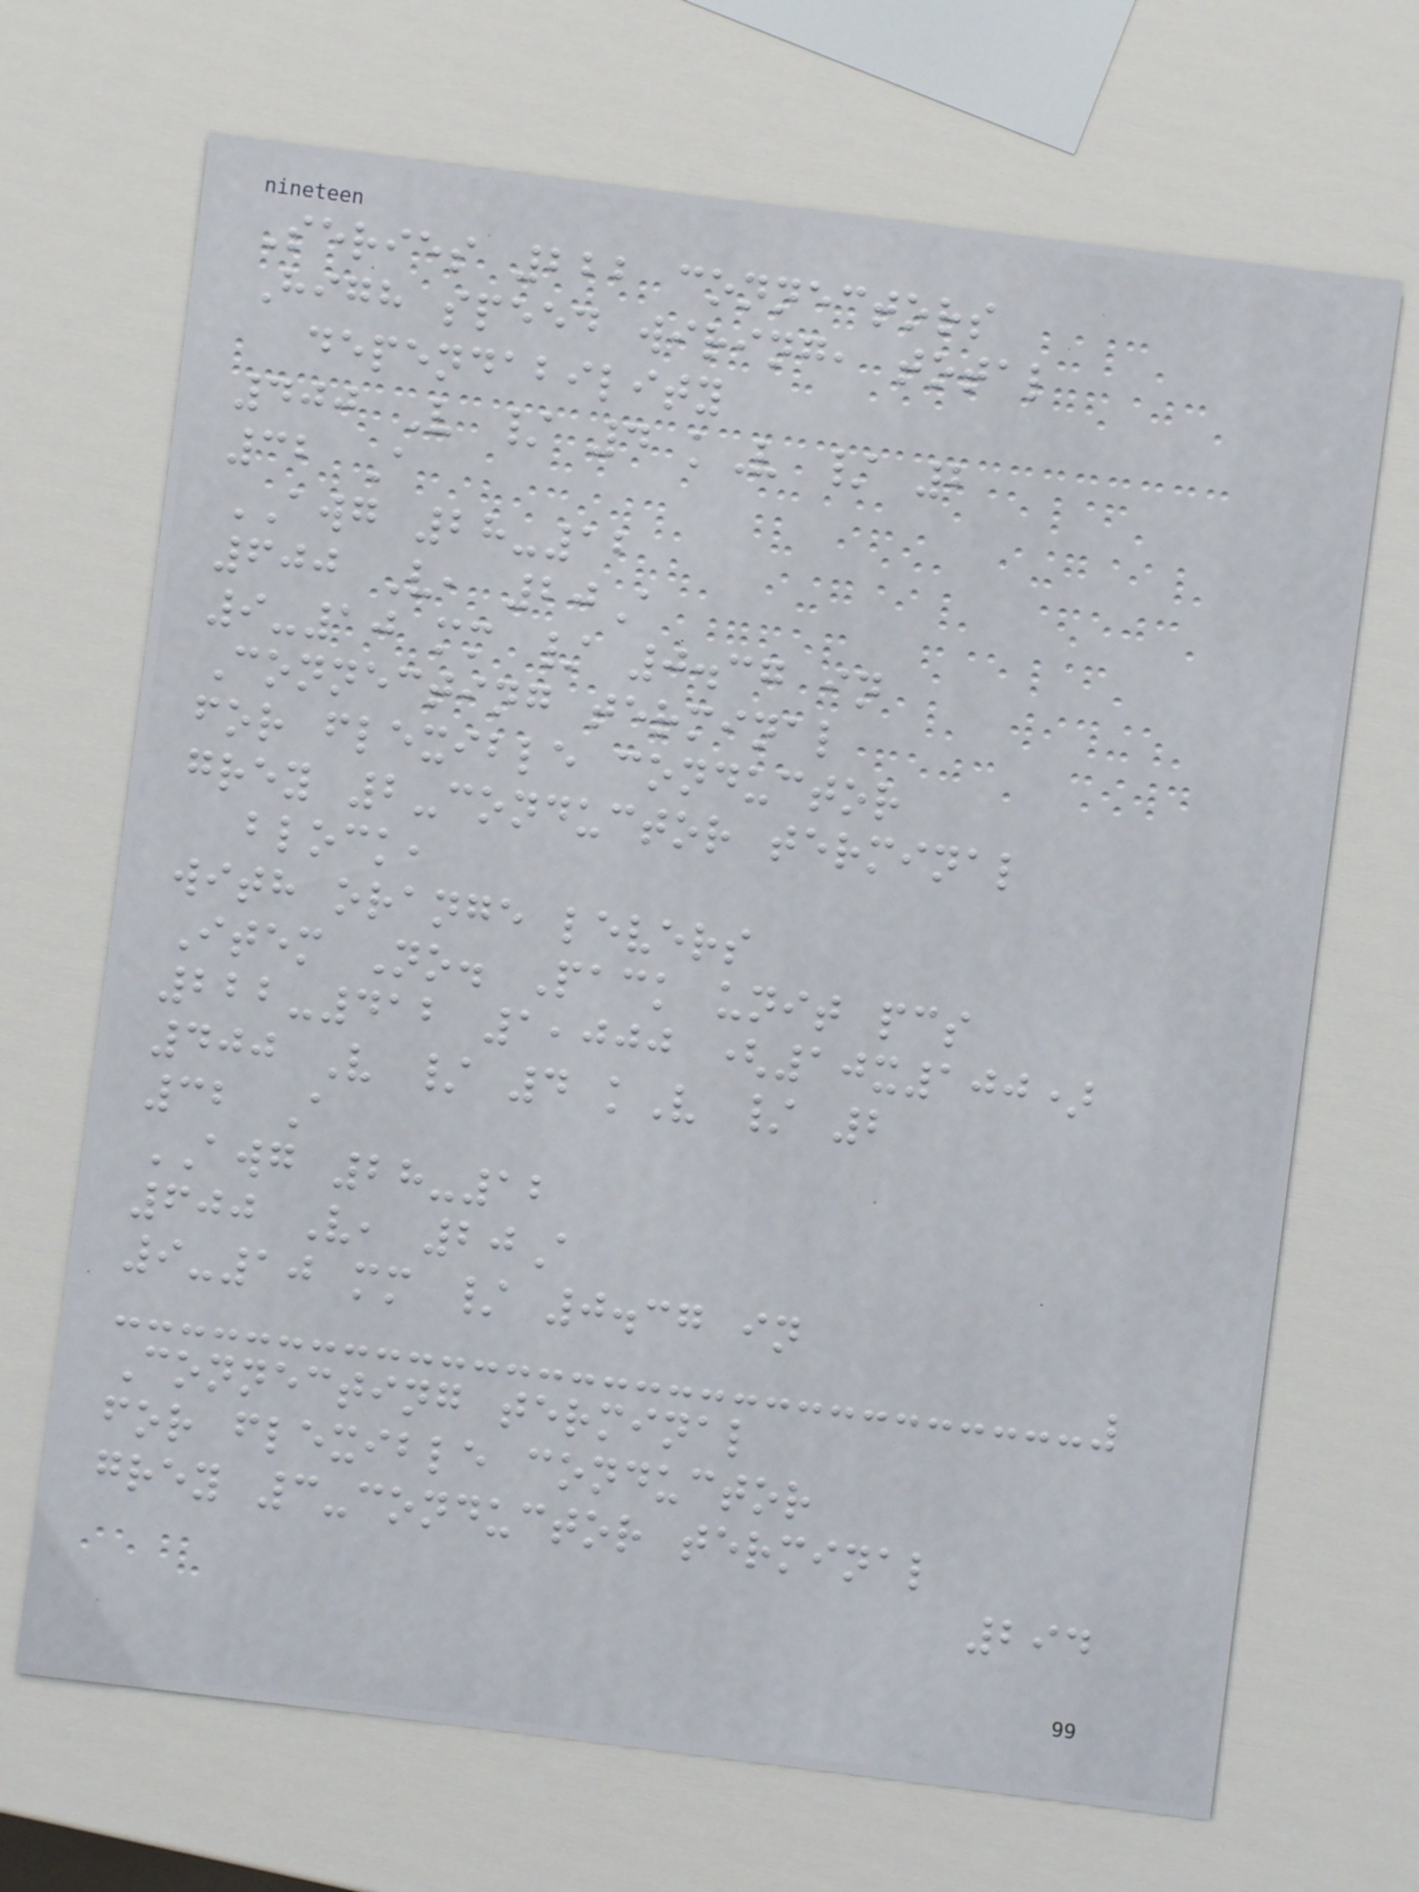Series 222 connectors
High speed wiring, total
dependability
400 V / 4 kV / 2
32 A
AWG 28-12
600 V, 20A
9-10 mm / 0.37 in
Connecting terminal
for flexible conductor
grey 2-conductor terminal
block,
with orange levers
Item No. Pack unit pcs
222-412 1,000 (10x100)
400 V / 4 kV / 2
32 A
AWG 28-12
600 V, 20A
9-10 mm / 0.37 in
Connecting terminal
for flexible conductor
grey 3-conductor terminal
294
